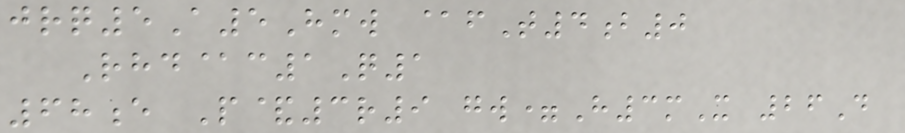jrq5A5Hmw @fT4b0
Rhd@c1Q1
68e P&3r9 gw=H3mX 26D
